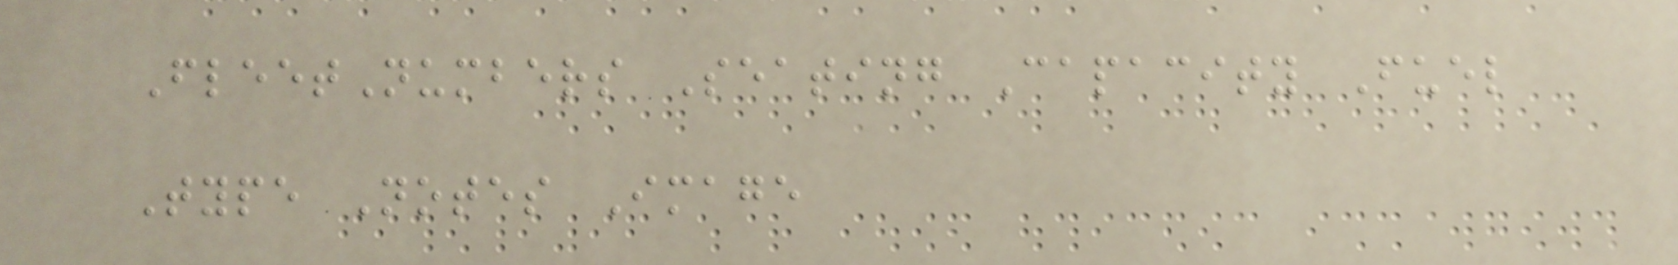FleetNumbers Seating Capacity Fuel
Type Notes Image
